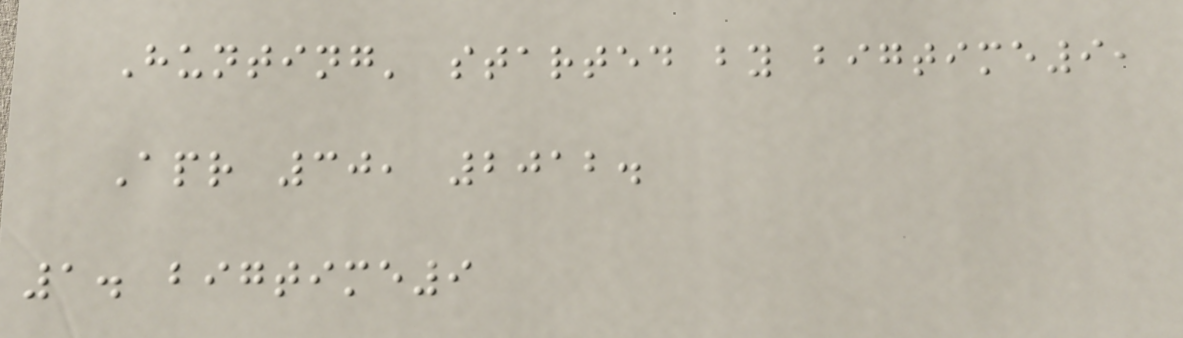Hunting' started by bigtime9,
Apr 30, 2012.
1. bigtime9
